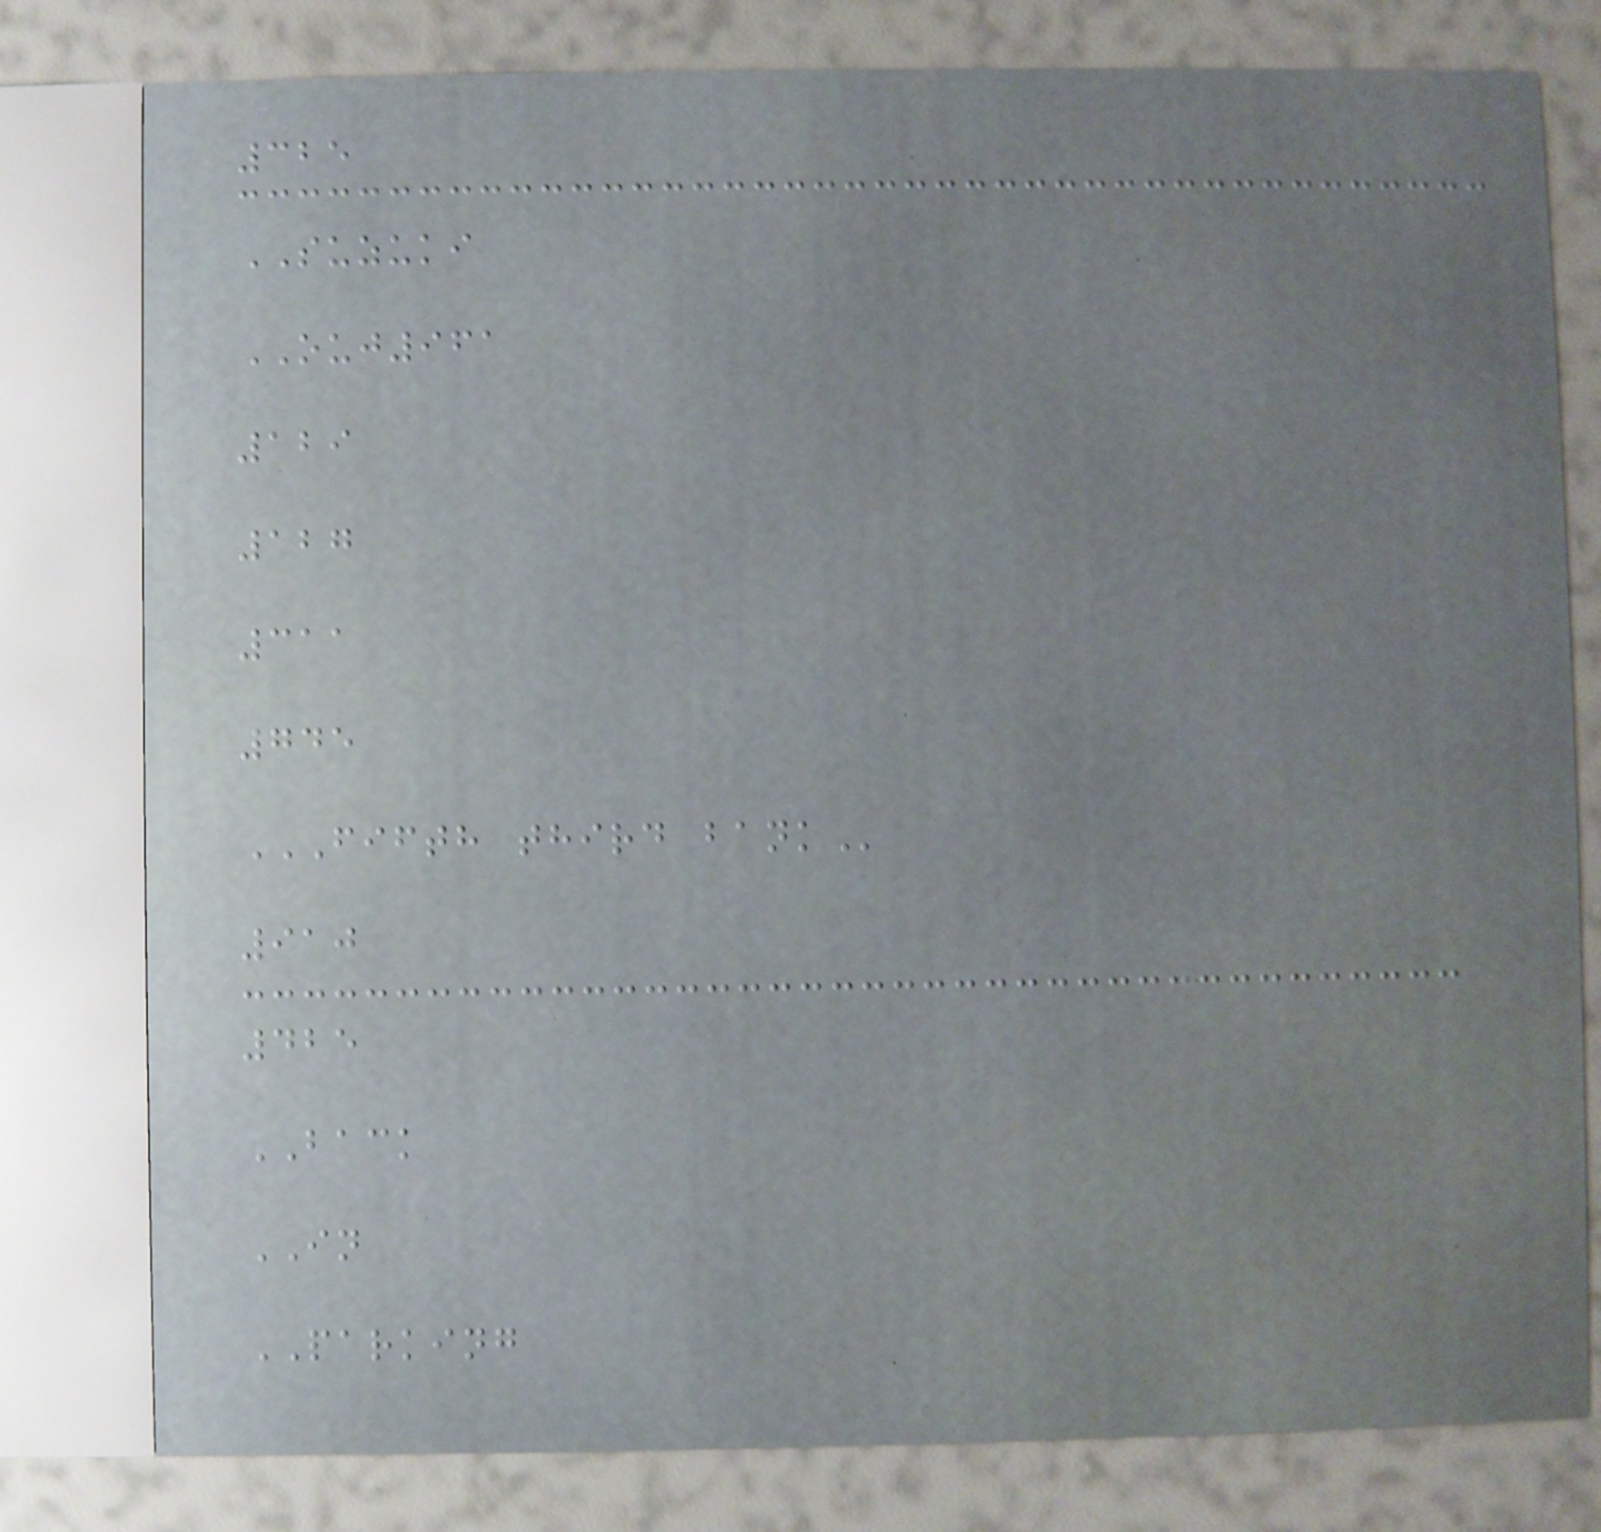325
SUZUKI
OUJ961
129
127
311
745
FIFTH THIRD BANK
910
425
BACK
IN
PARKING
